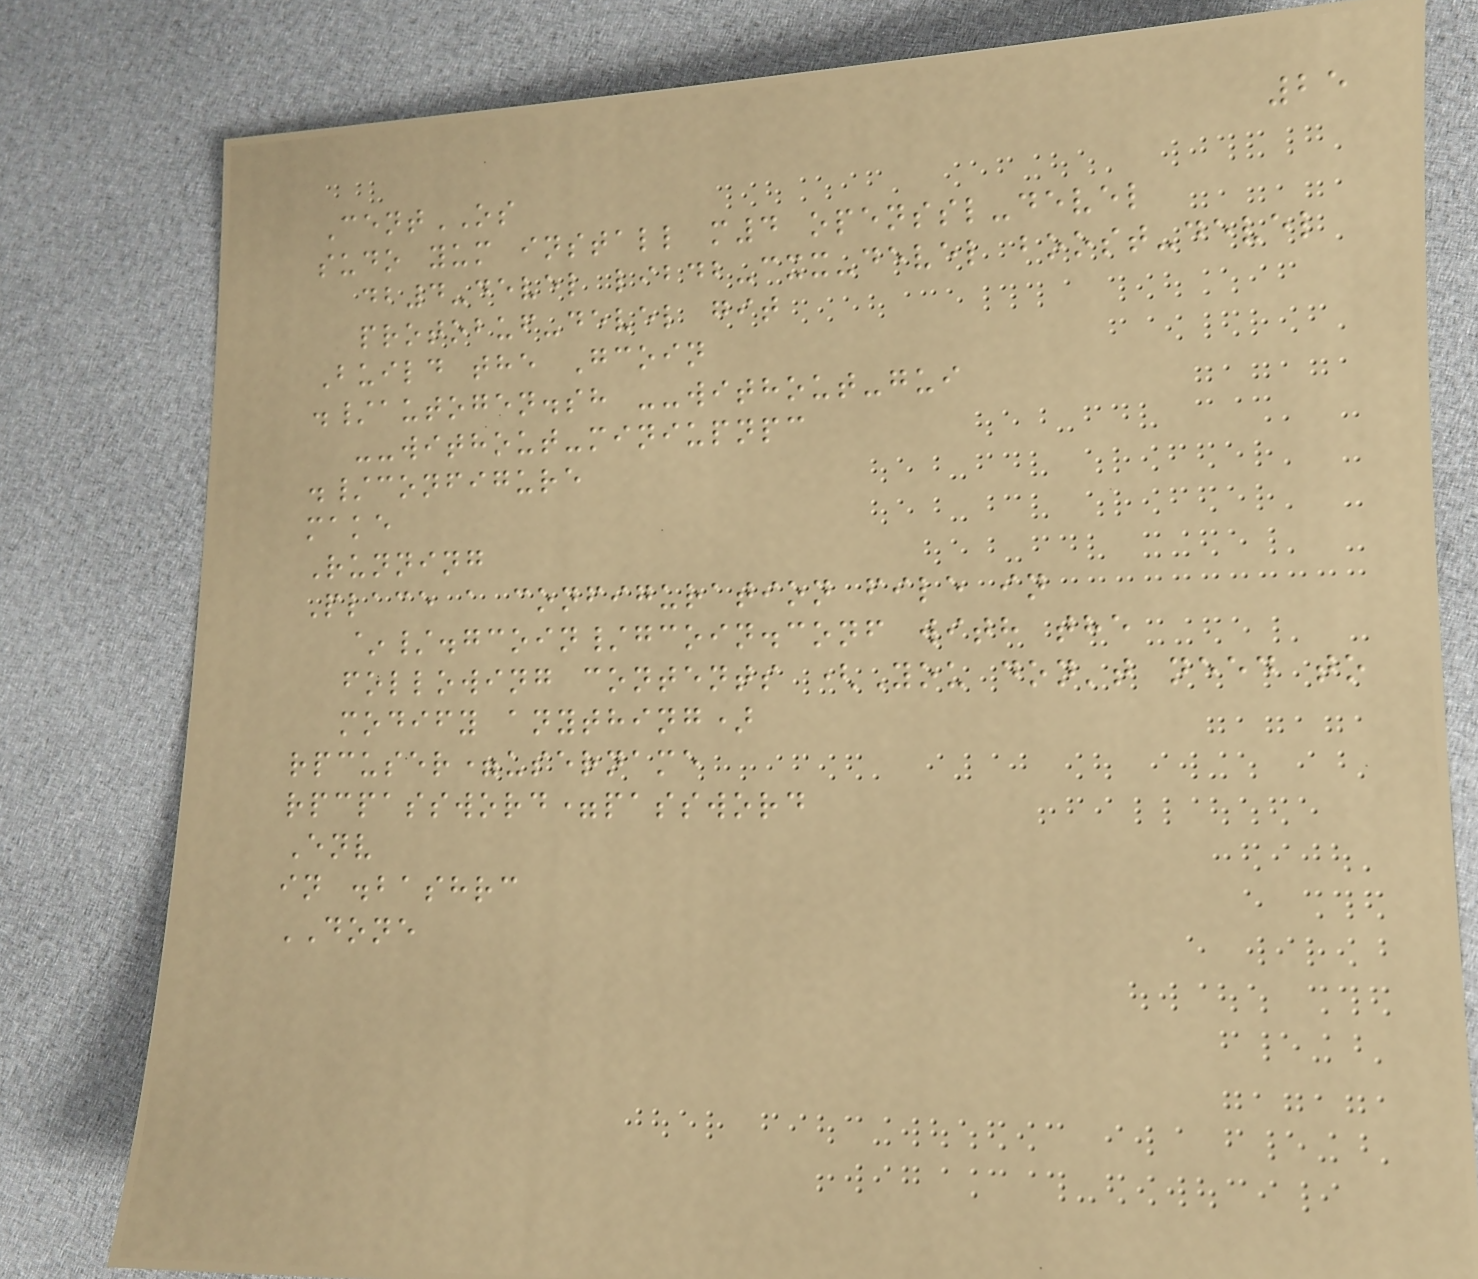25
CentOS
sudo yum install m4 openssl-devel
db4-devel libdb-cxx-devel boost-devel
protobuf-devel git
Build the Gcoin
./autogen.sh --without-gui
--without-miniupnpc
./configure
make
Running
Place a configuration file in
~/.gcoin/gcoin.conf with the
following contents (You don't need to
modify anything)
rpcuser=username
rpcpassword=password
Env
in .bashrc
DONE
